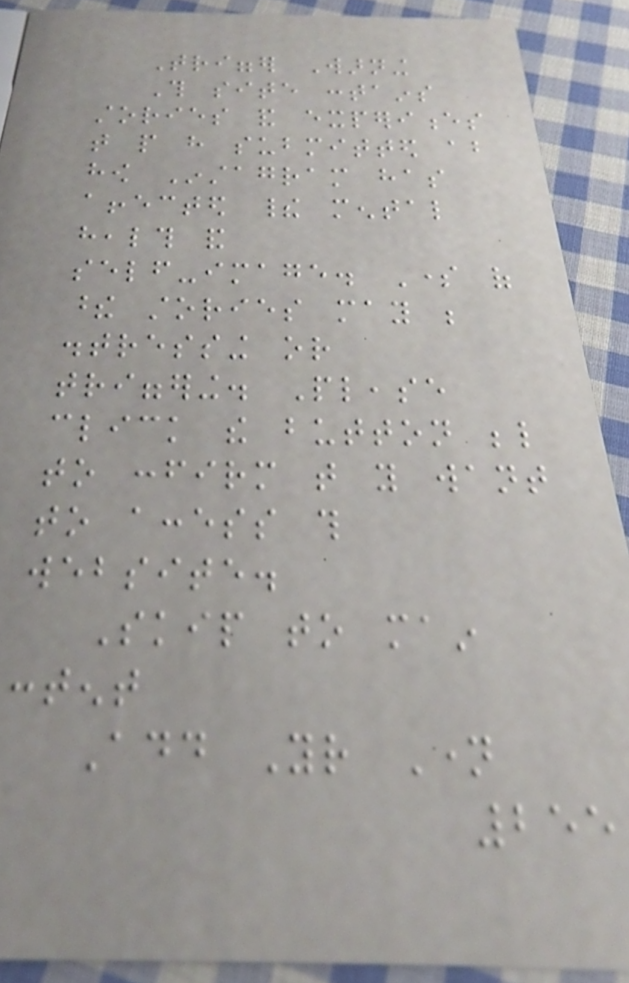Trigger Warning
This site contains
stories and experiences
that people have submitted about
how Instagram has
affected their mental
health and
self-image. Some of
these stories may be
distressing or
triggering. Please
click the button below
to confirm that you want
to access this
website.
Skip to main
content
Add Your Name
255
